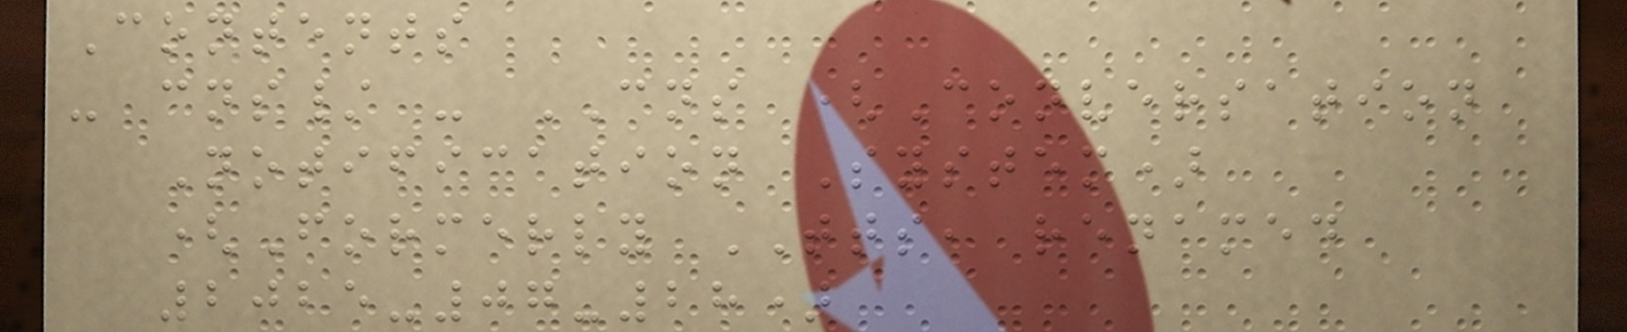Contents
- cns/ - CNS (Conversation
Notification System)
(Formerly TTS, renamed
2025-07-28)
